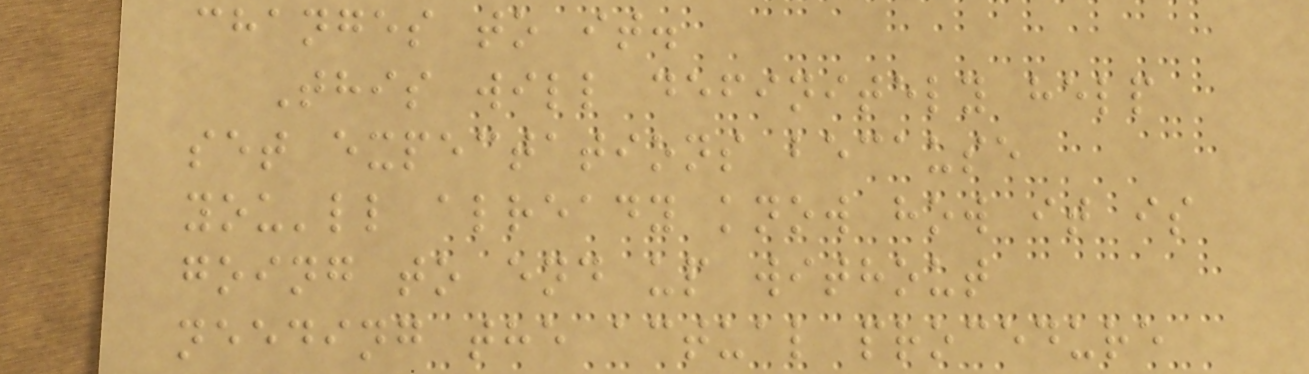changes to it.
This will definitely help
set expectations because
you'll already know how it is
going to end up without
needing the actual procedure
